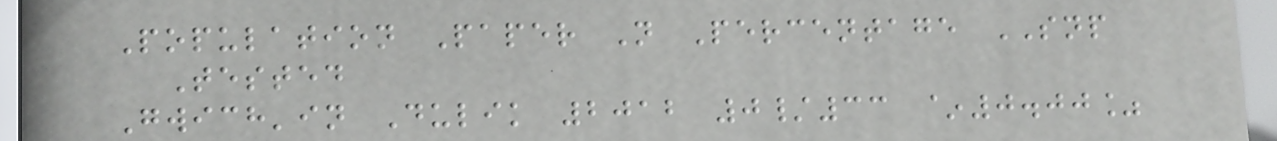Population Paper N Percentage SNP
Tested
Gwich'in Dulik 2012 0/33 ~0.00%
